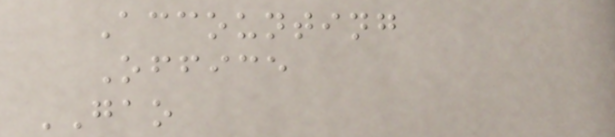Accounting
Office
GAO
